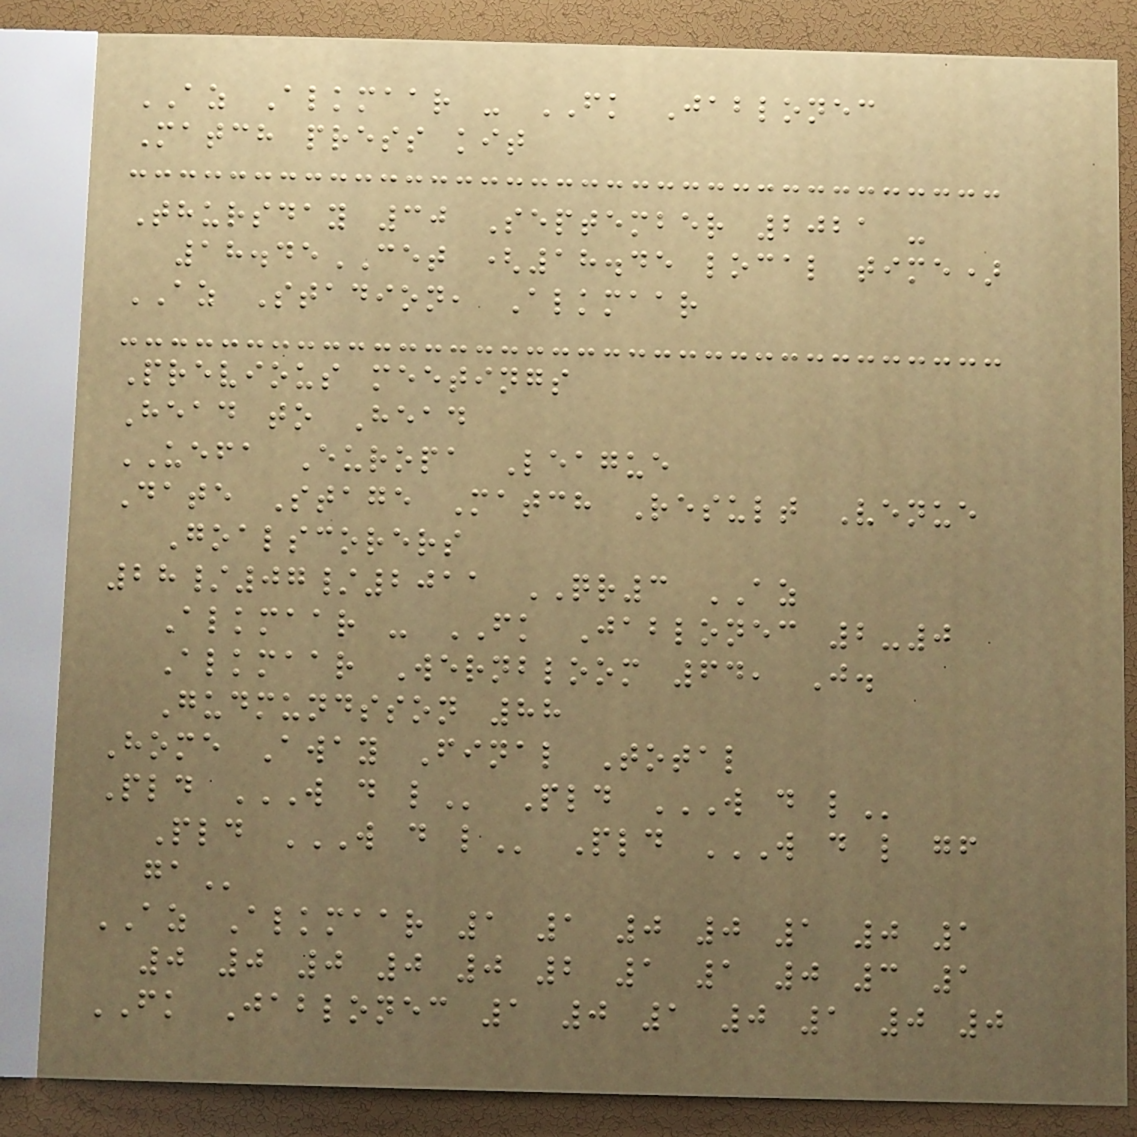AZ Alkmaar - FK Jablonec
Match press kit
Thursday 30 September 2021 -
18.45CET (18.45 local time)
AZ Stadion, Alkmaar
Previous meetings
Head to Head
UEFA Europa League
Date Stage Match Result Venue
Goalscorers
28/07/2011 QR3 AZ
Alkmaar - FK Jablonec 2-0
Alkmaar Wernbloom 64, J.
Gudmundsson 88
Home Away Final Total
Pld W D L Pld W D L
Pld W D L Pld W D L GF
GA
AZ Alkmaar 1 1 0 0 1 0 1
0 0 0 0 0 2 1 1 0 3 1
FK Jablonec 1 0 1 0 1 0 0
